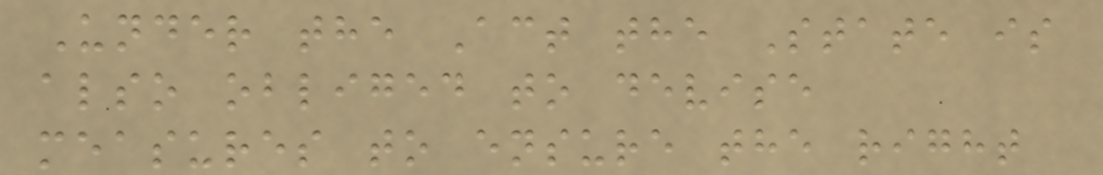Under the Act the State is
also obliged to devise
measures to ensure the right
